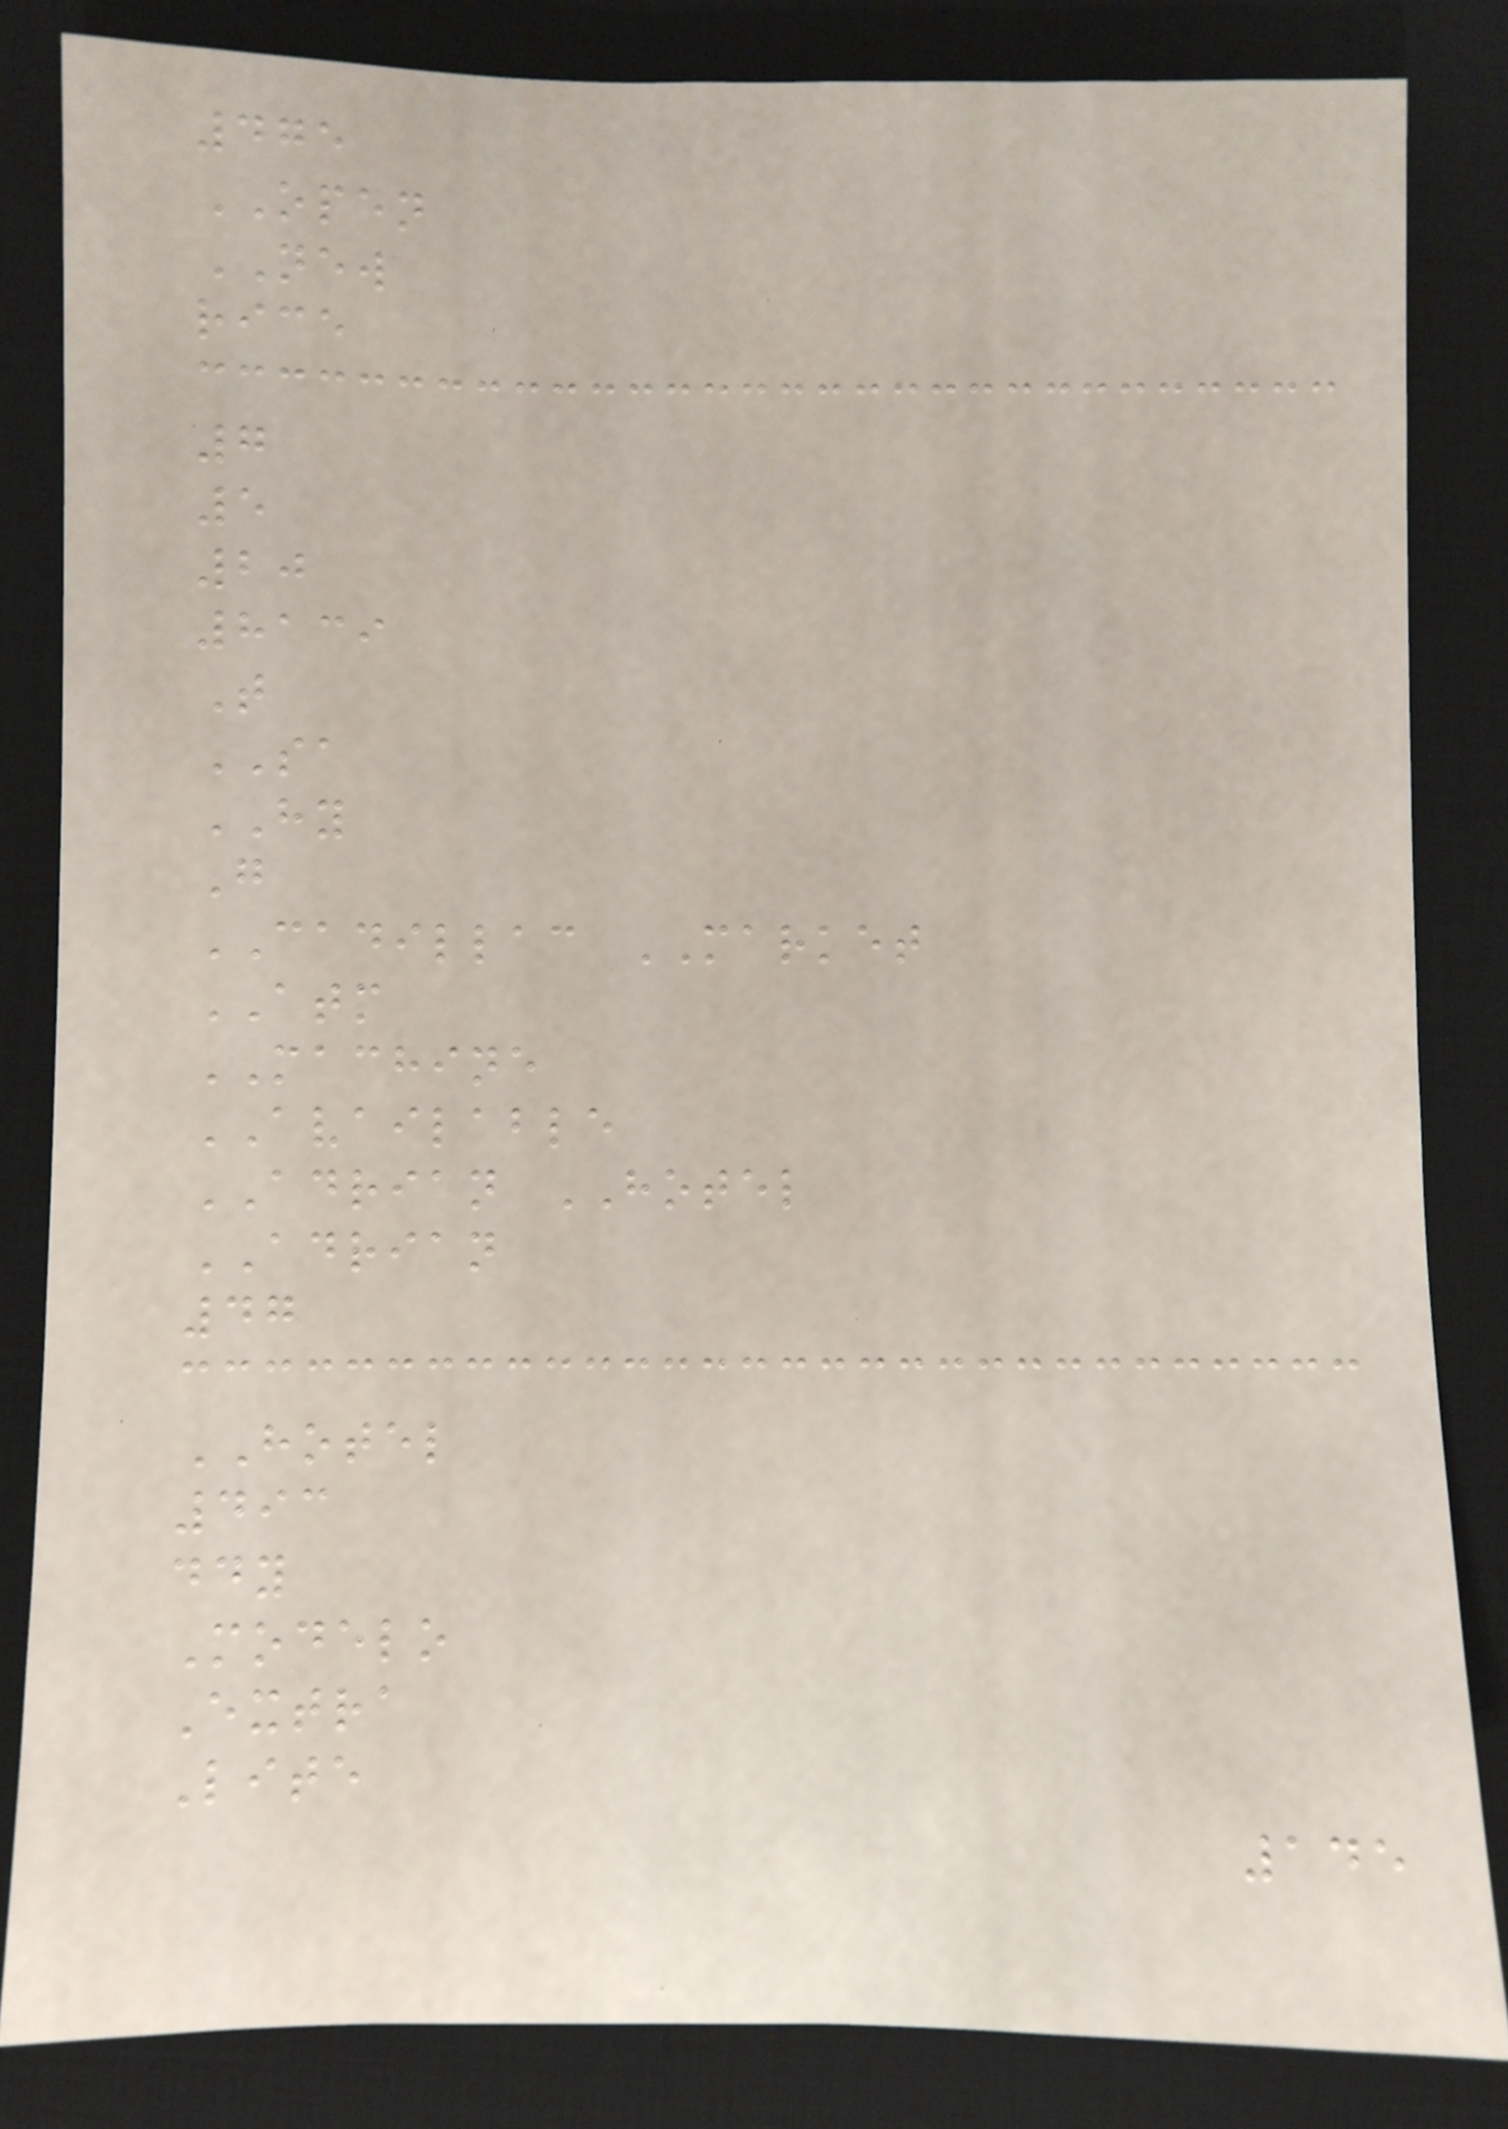475
OPEN
NEW
rice
7
5
20
8139
T
SA
HY
G
CADILLAC MARKET
ATM
MACHINE
AVAILABLE
ADRIAN HOTEL
ADRIAN
47
HOTEL
493
ddy
Modelo
Extra
Lite
145
